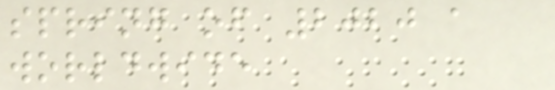spring of 2020 a
worldwide
